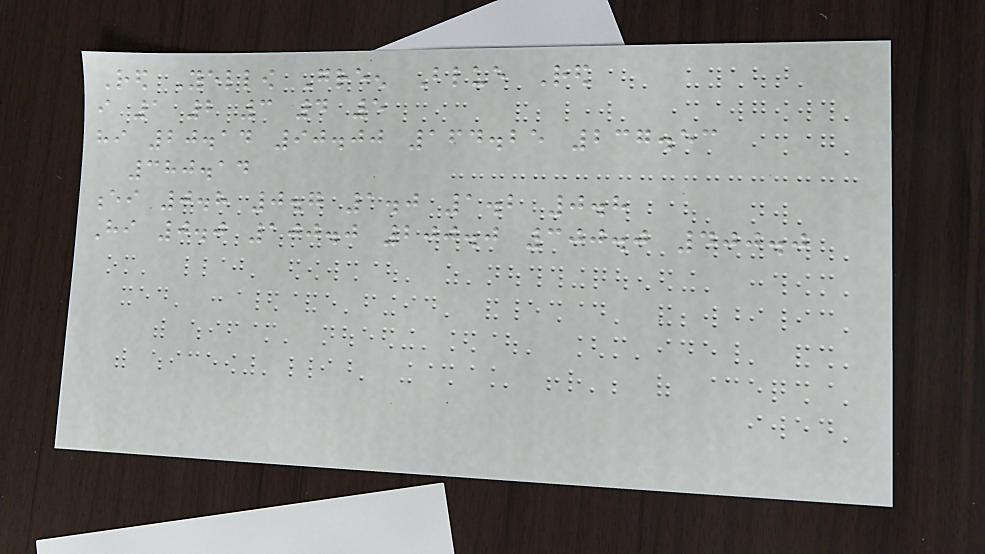Red Yellow Green Blue Red
i 1 2 3 4 5
hi 20.14 90.00 164.25 237.53
380.14
ei 0.8 0.7 1.0 1.2 0.8
Hi 0.0 100.0 200.0 300.0 400.0
